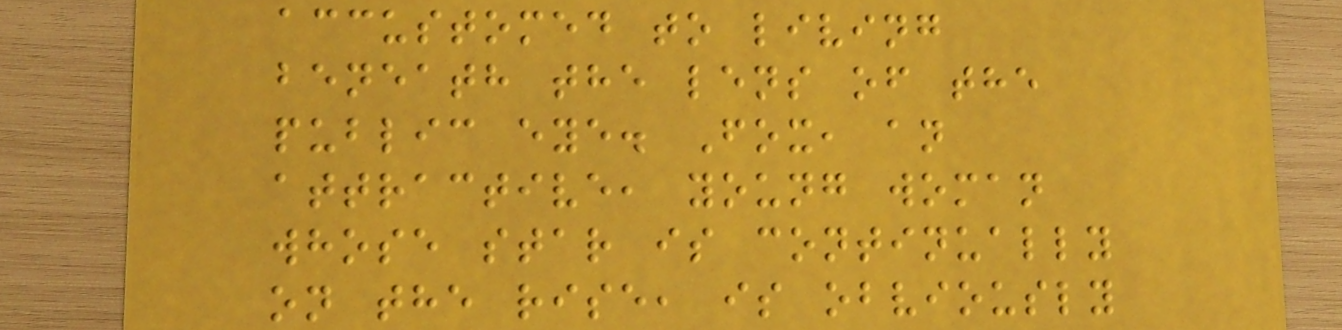accustomed to living
beneath the lens of the
public eye. Fox, an
attractive, young woman
whose star is continually
on the rise, is obviously
